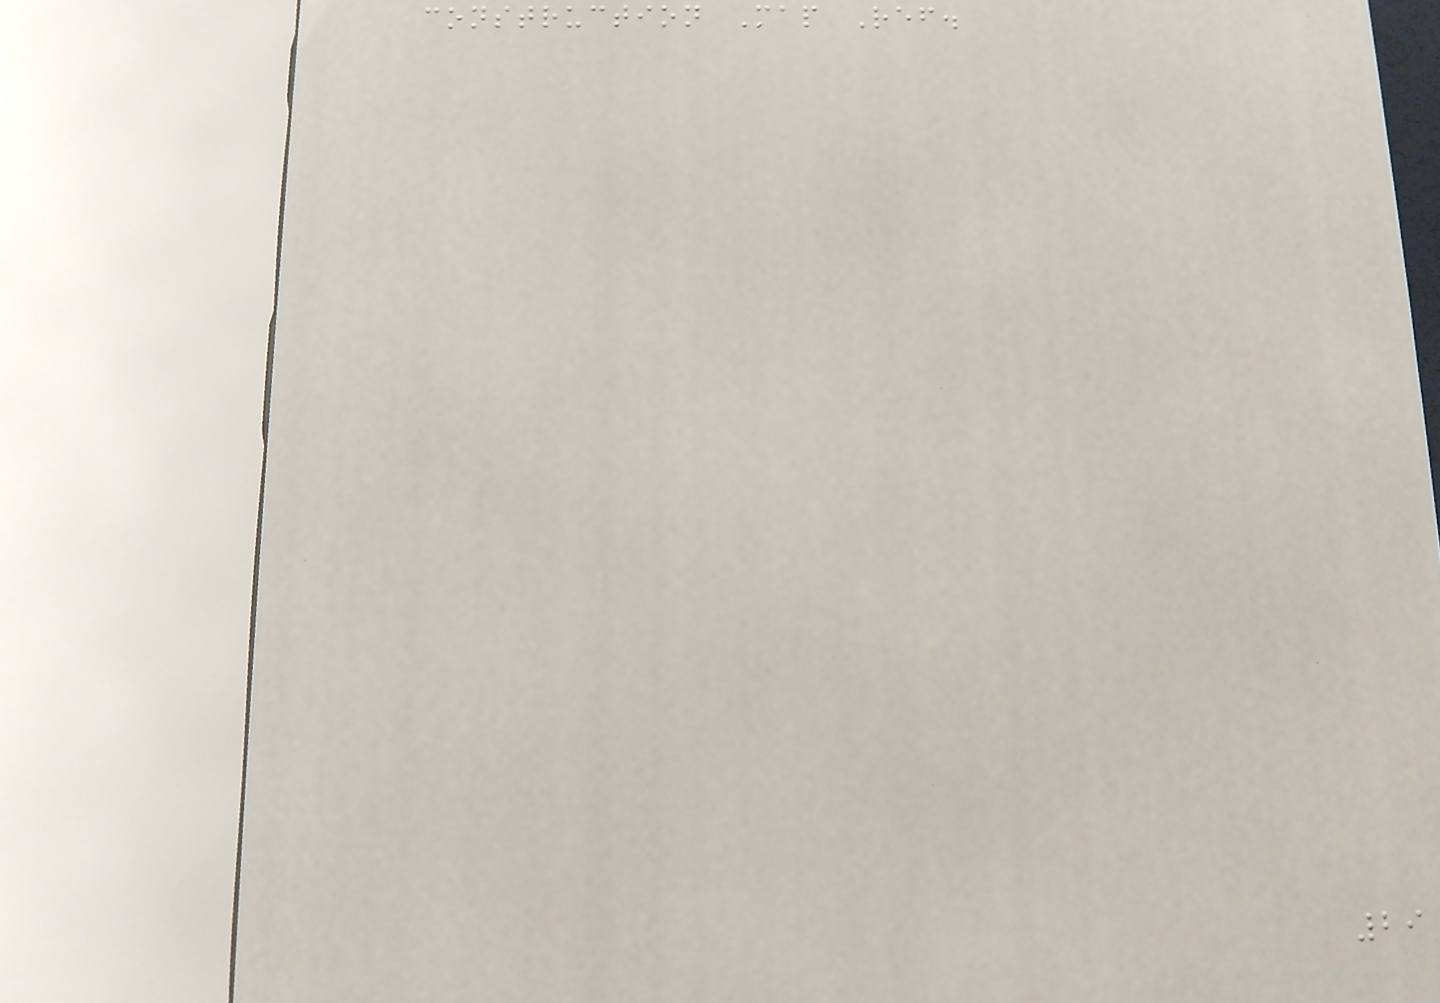construction Map Ref.
29
